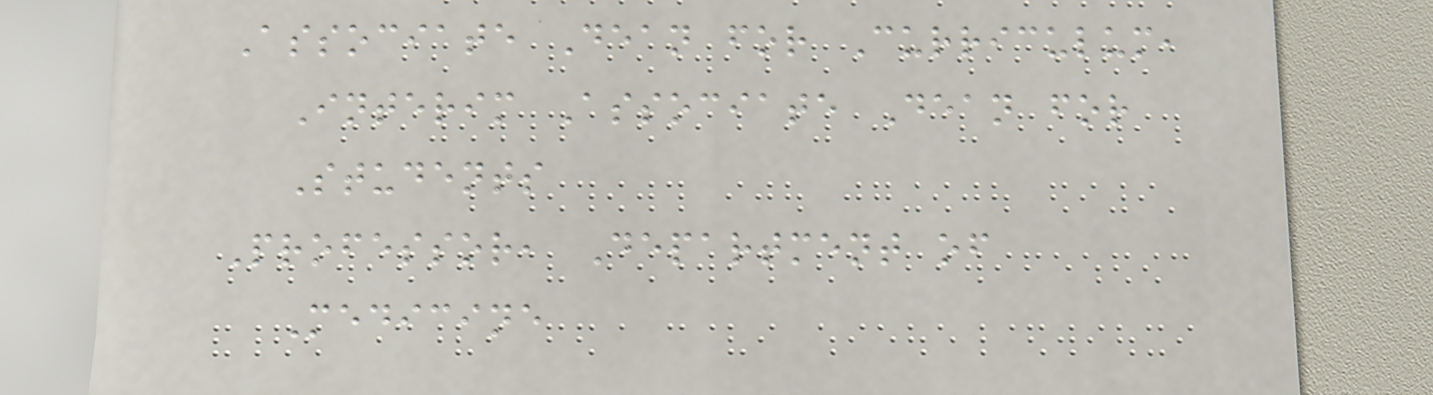Associate Dean for Curriculum,
Interim Associate Dean for
Students
Professor, Department of
Medicine
